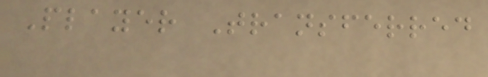Player Transferred
